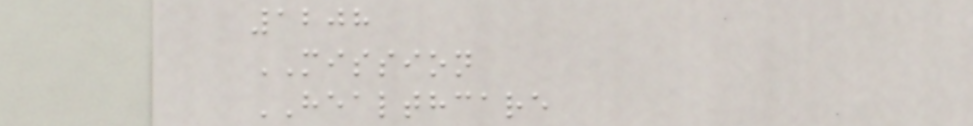1208
MISSION
HEALTHCARE
